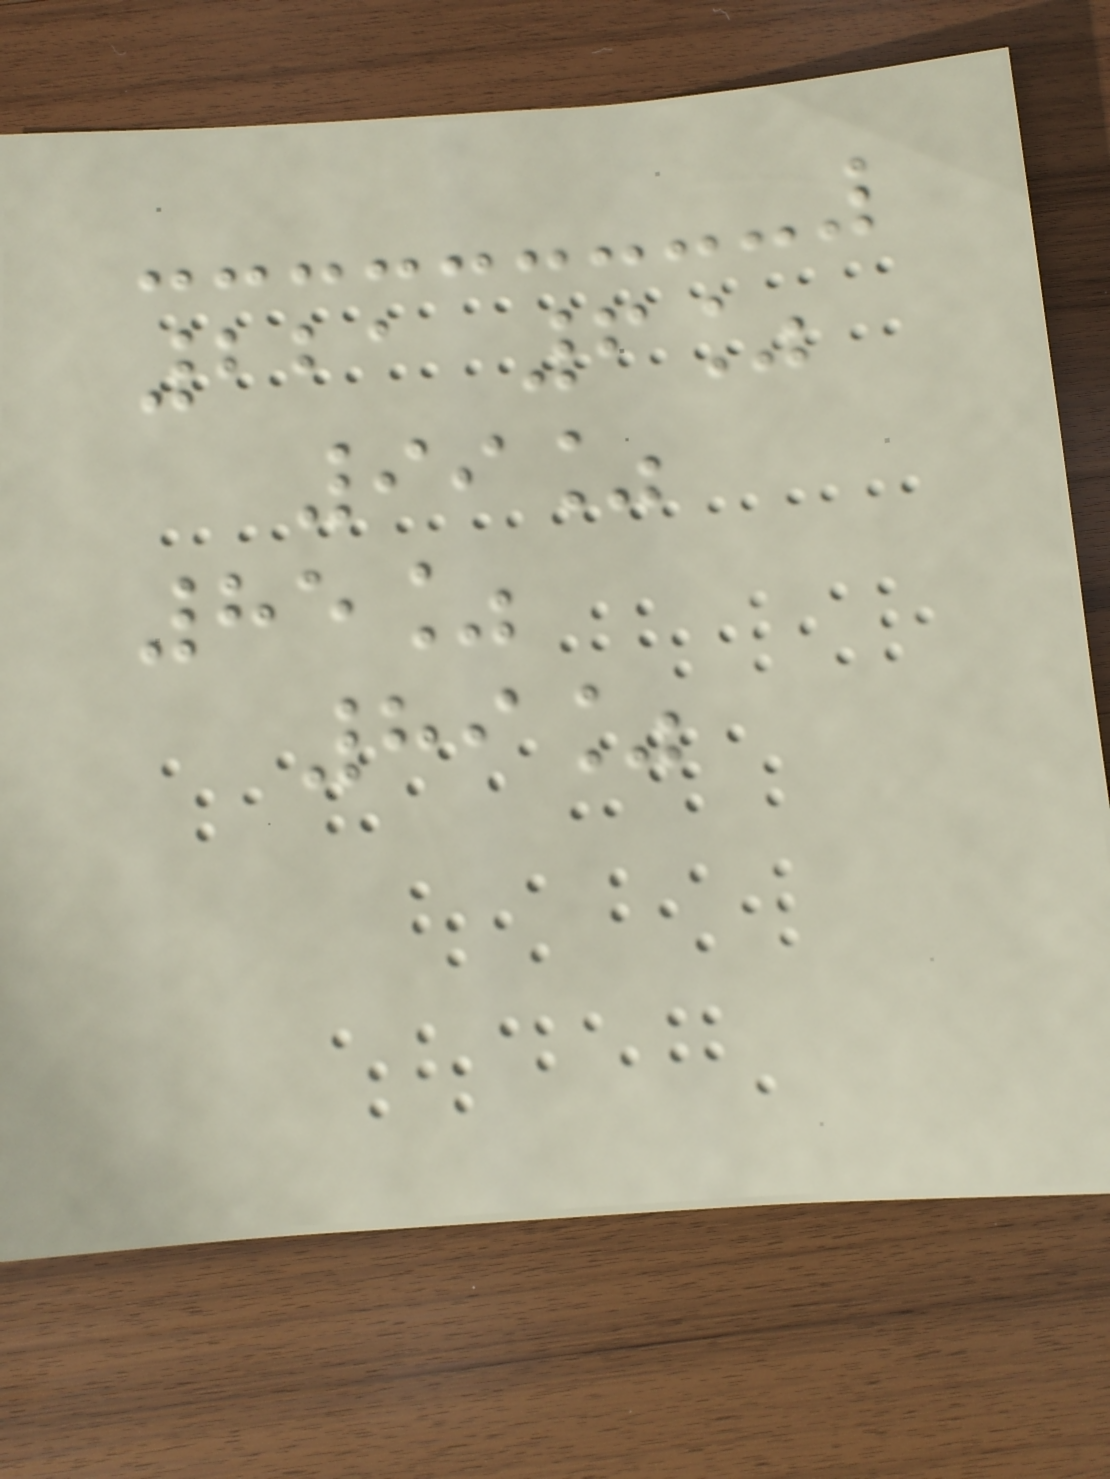221 6%
99%
85%
89%
